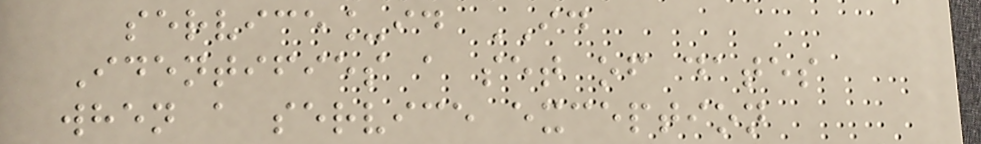service_id ID
Identifies a set of dates
when a service exception
